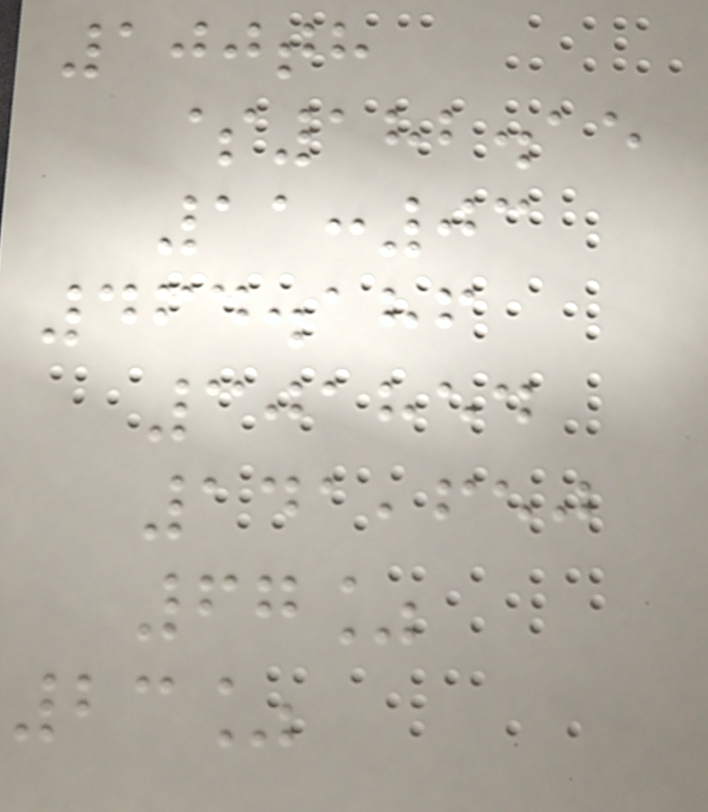100th
$182.15
11:03
464.186
301854
141,650
67%
23%
